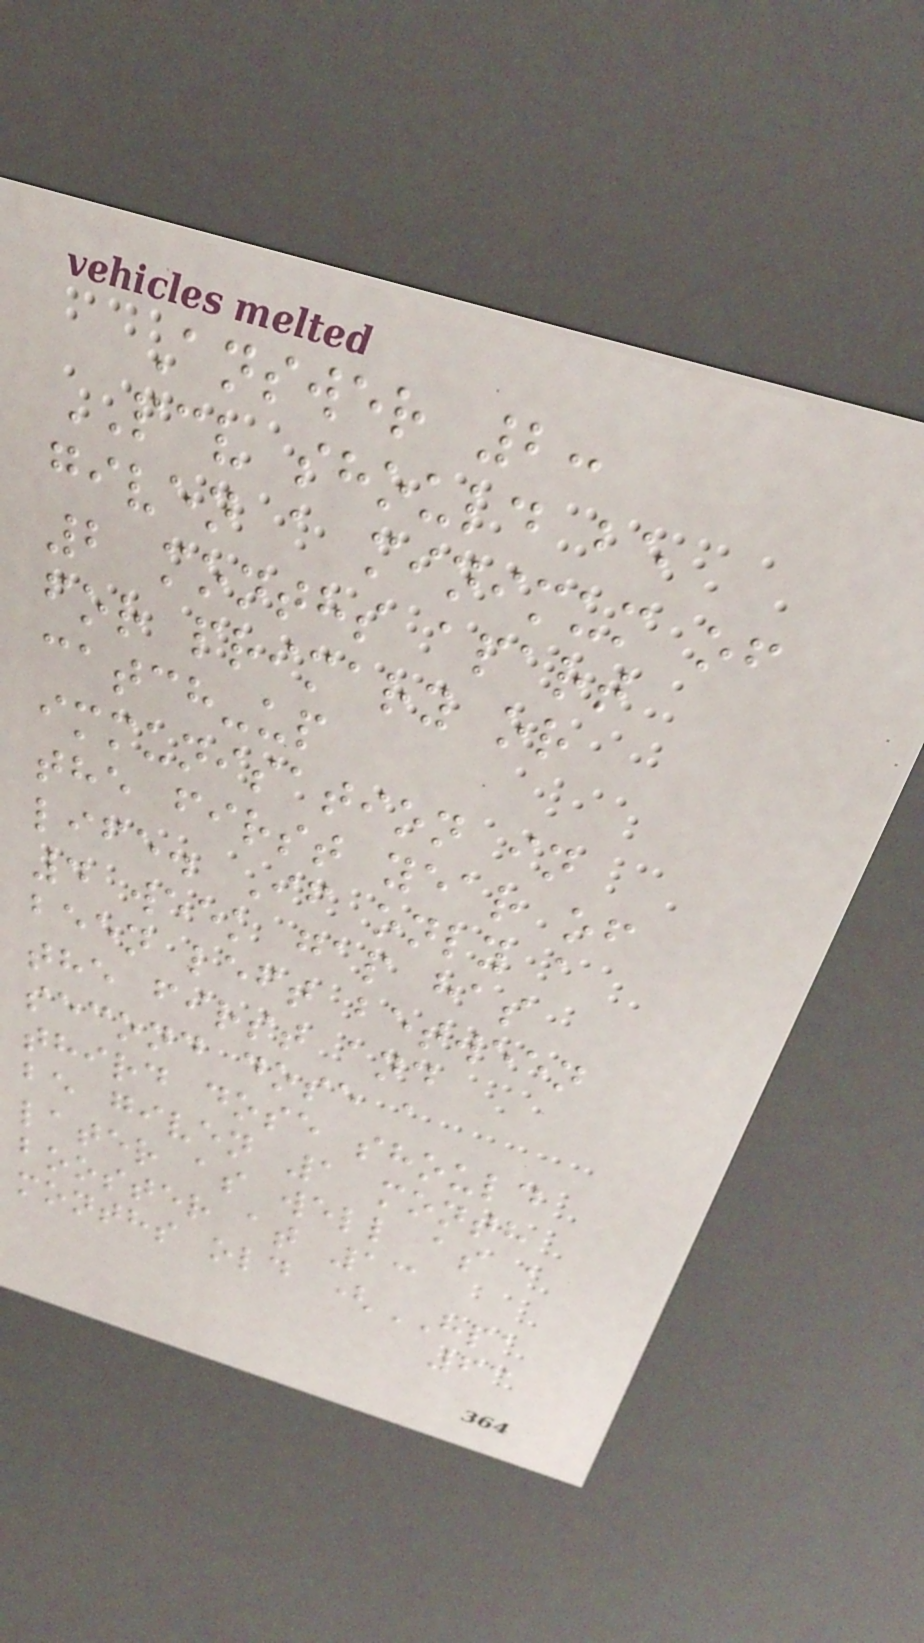Answer 2:
PCV should be
given a minimum of
2 months apart
for primary or
catch-up
immunisation in
the first year of
life. If only a
4 week gap has
been left between
the first and
second dose a
third dose should
be given 1 month
later as well as a
booster at 13
months old (HPA
63
